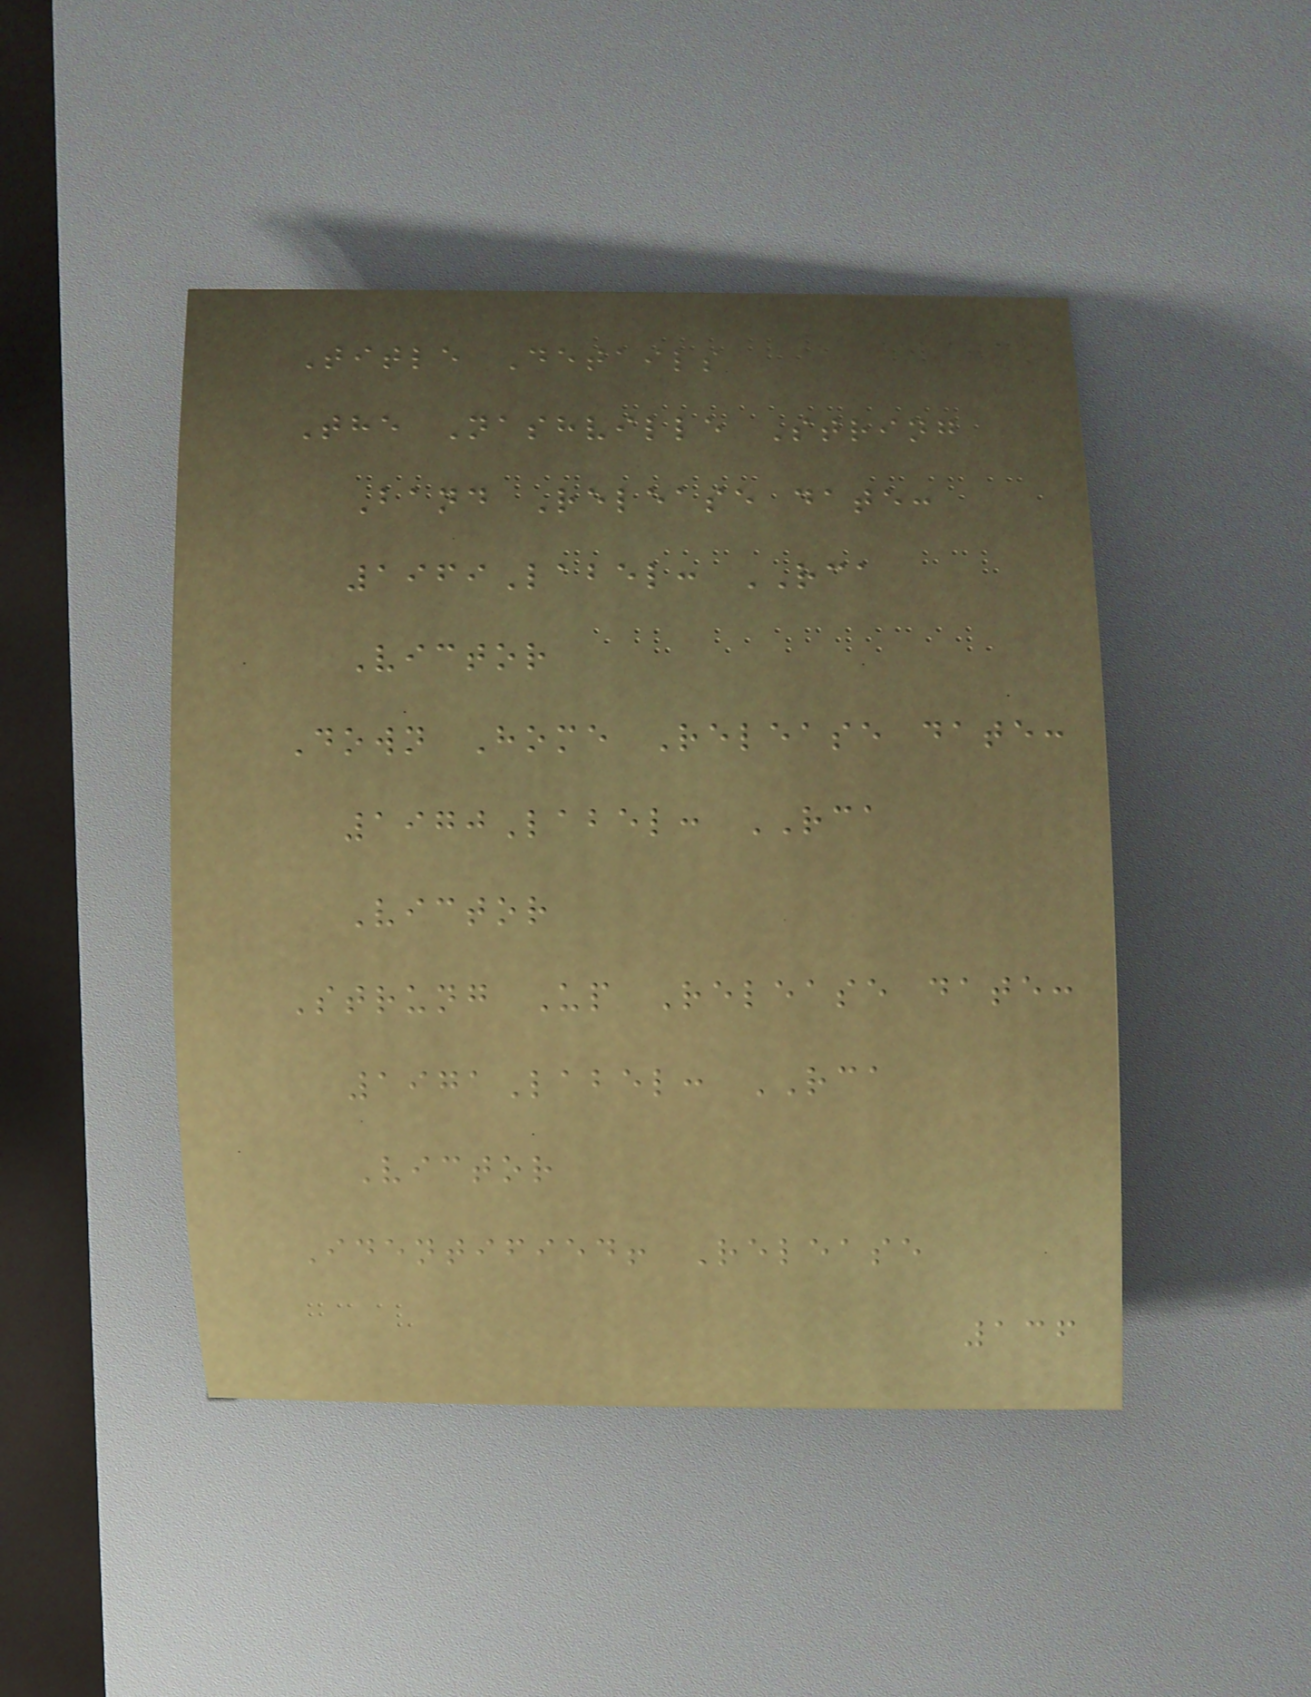Title Details
The Nashville String
Band Release date:
1969Label: RCA
Victor
Down Home Release date:
1970Label: RCA
Victor
Strung Up Release date:
1971Label: RCA
Victor
Identified! Release
136
